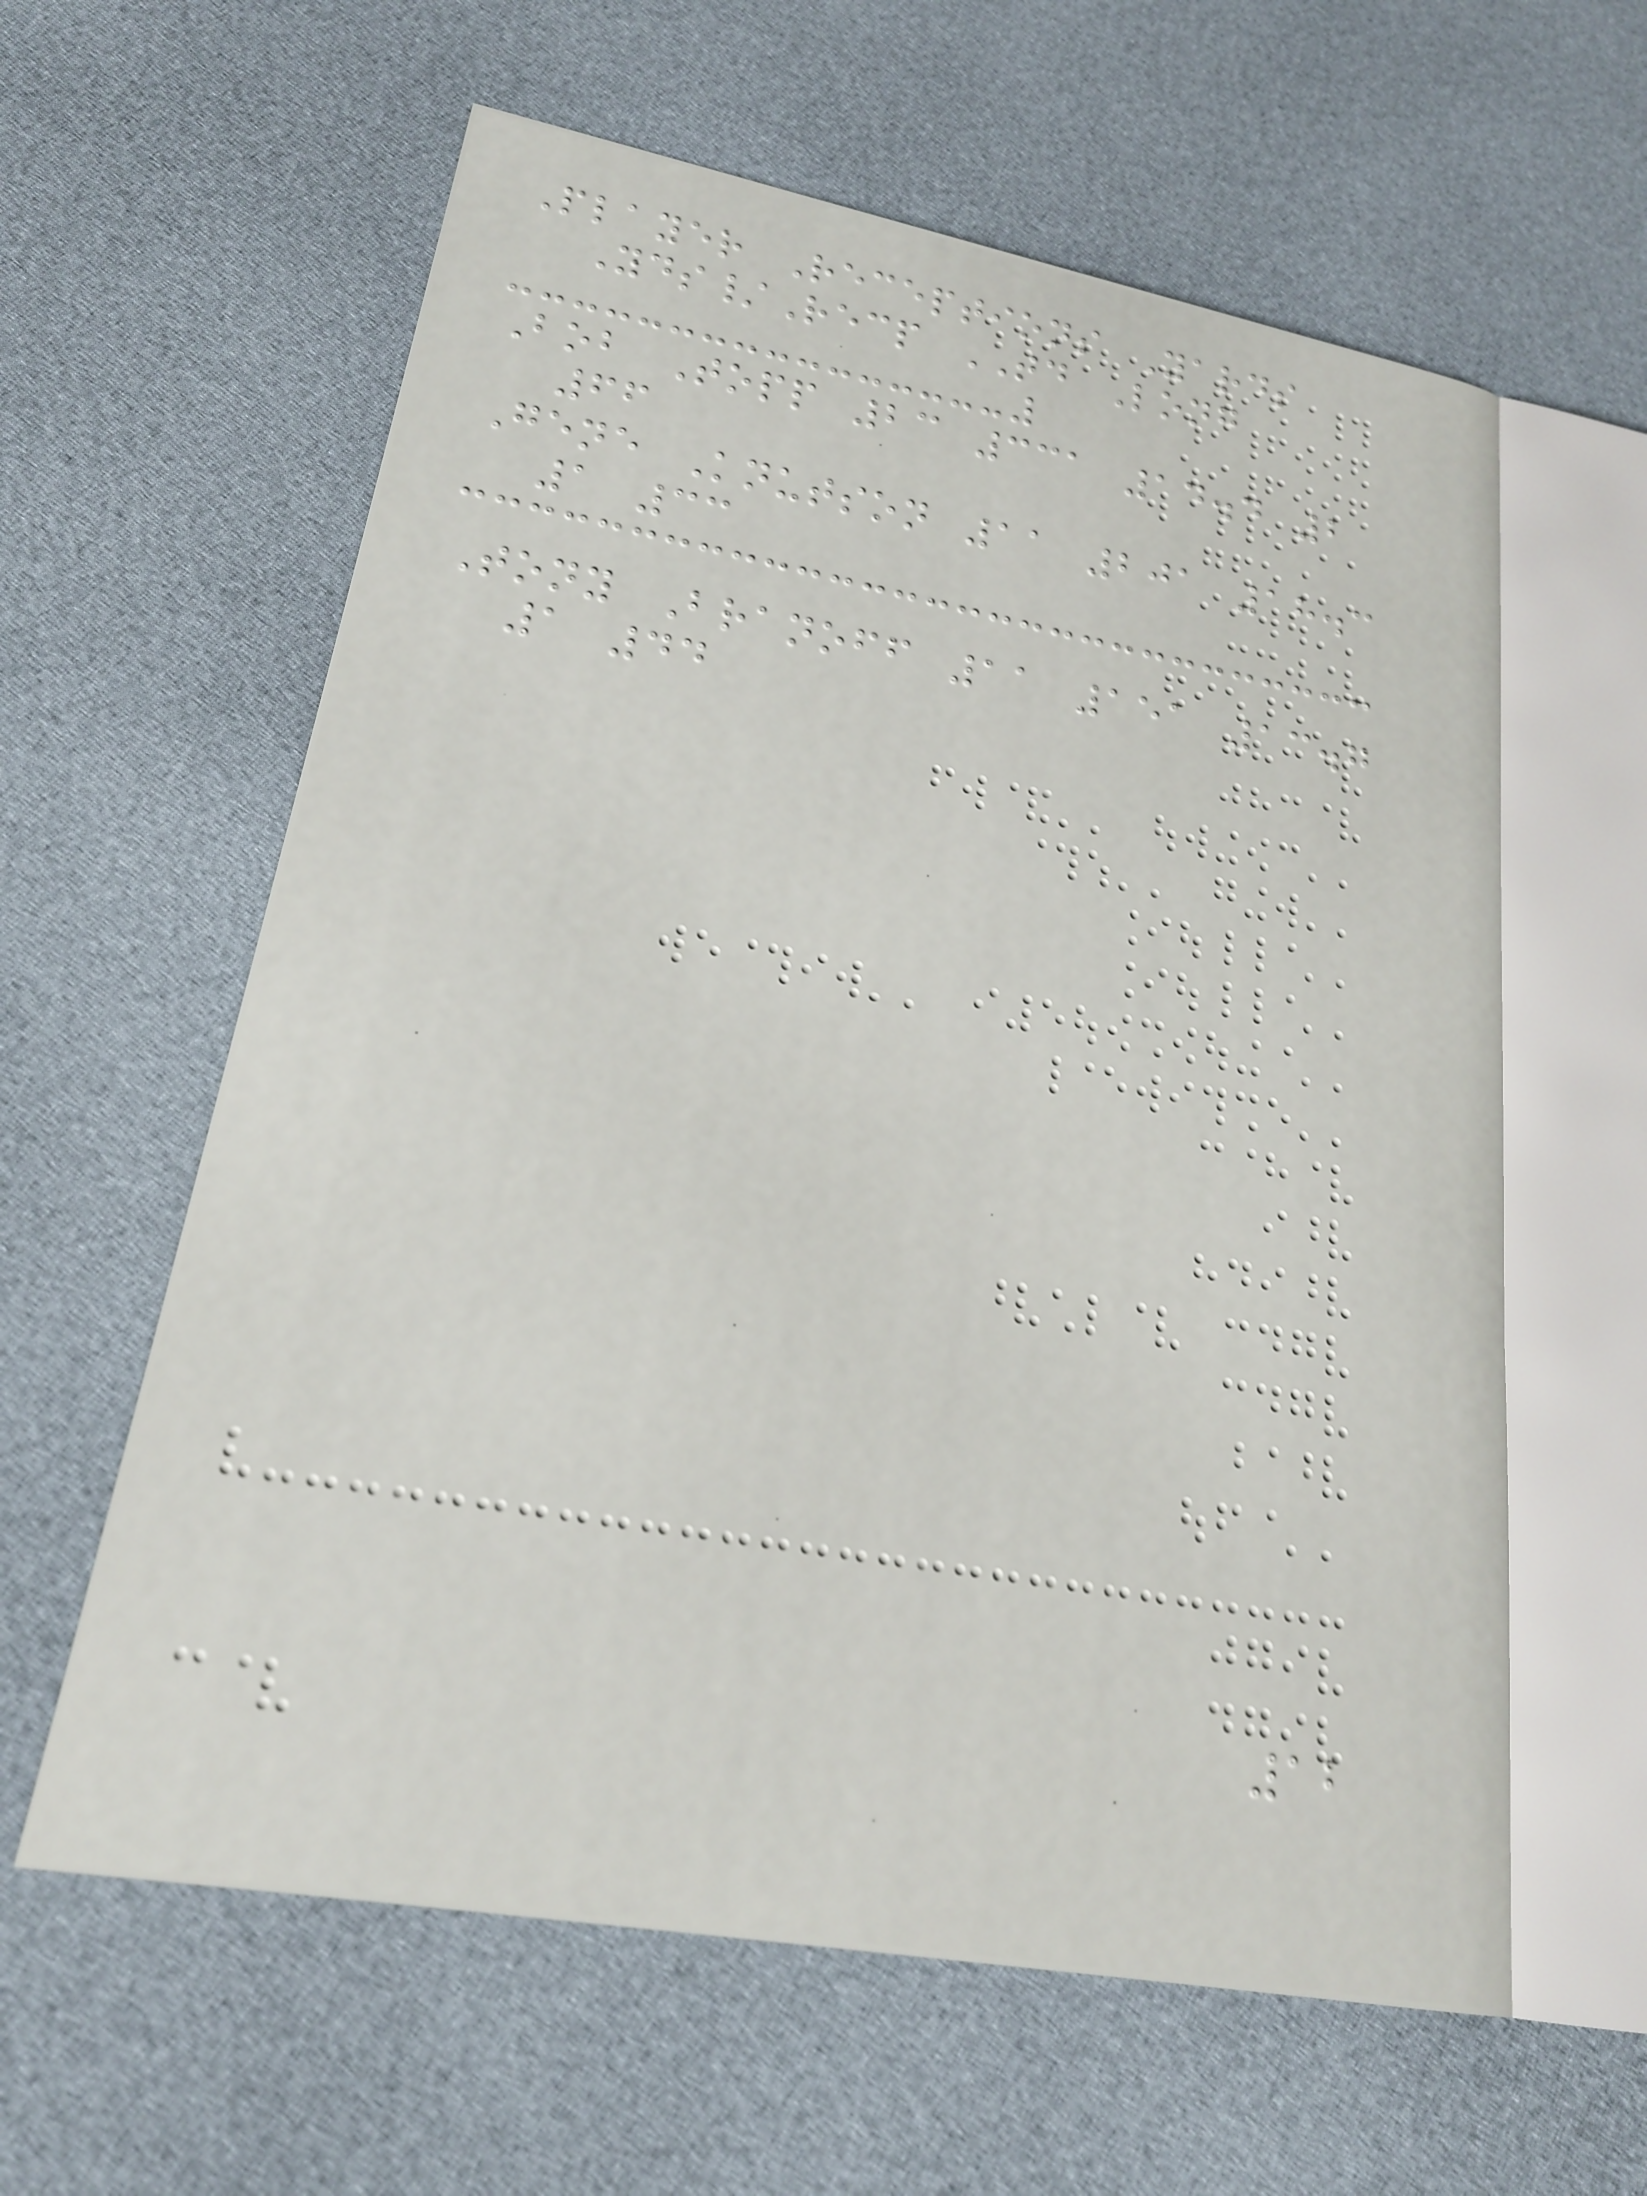Player Receptions Yards
Yds/Recp TD Long
Bob Topp 23 331 14.4 2
66
Gene Knutson 11 201 18.3
1 33
Tony Branoff 11 151 13.7
1 44
12
